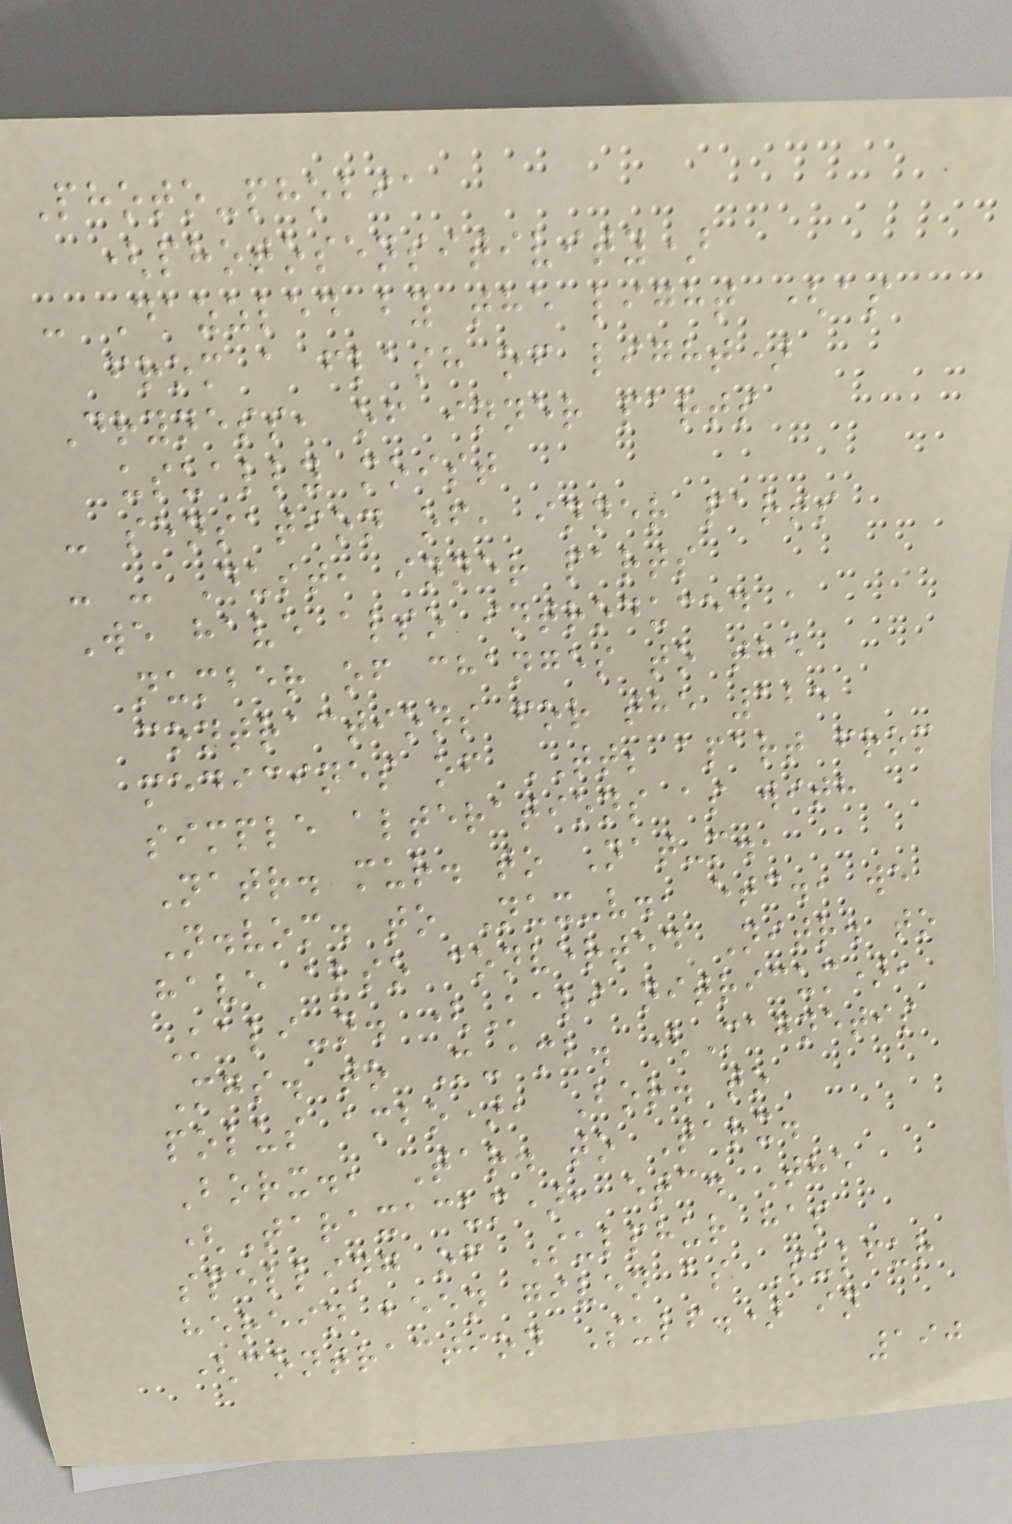Photo-phobia
(photosensitivity)
- Dazzled by the light (as
from a flash of light)
Dryness, of inner parts
usually moist
- sensation of, inner parts
- - Dust, inner parts
We have also introduced a
number of changes to the
contractions for the 125
medicines of TT; apart from
simple alterations as with
Natr. mur. to Nat-m.,
N.vom. to Nux-v., etc., we
have also converted Nitr. to
Kali-n. (Kali nitricum),
Mgs. to M-amb. (Magnetis
polus ambo), Bor. to
Borx., Tar. to Tarx.
(Taraxacum), etc. The
spelling of Sulphur has
herein been given as Sulfur
(contraction Sulf.) in
190
